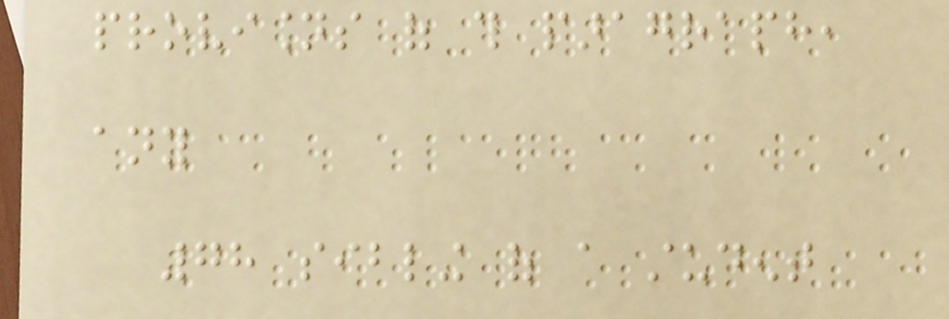provisions of this paragraph,
any
78 sibling of a student
